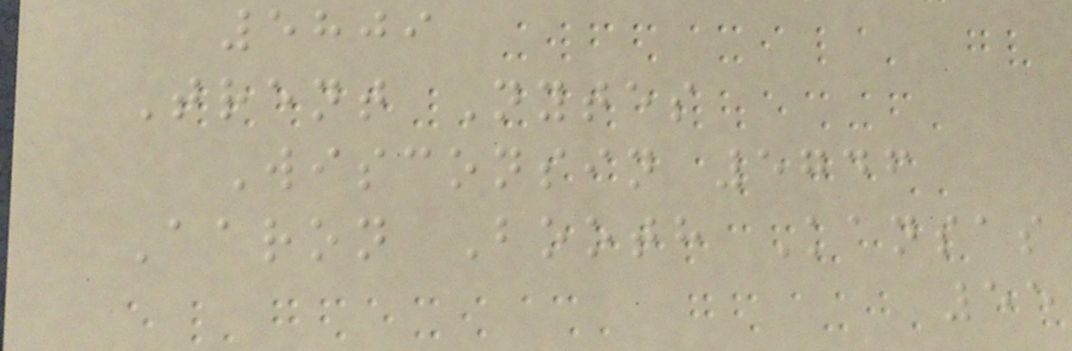5809
Trent Nytes
Wisconsin 5746
Aaron Booth Kansas
55
